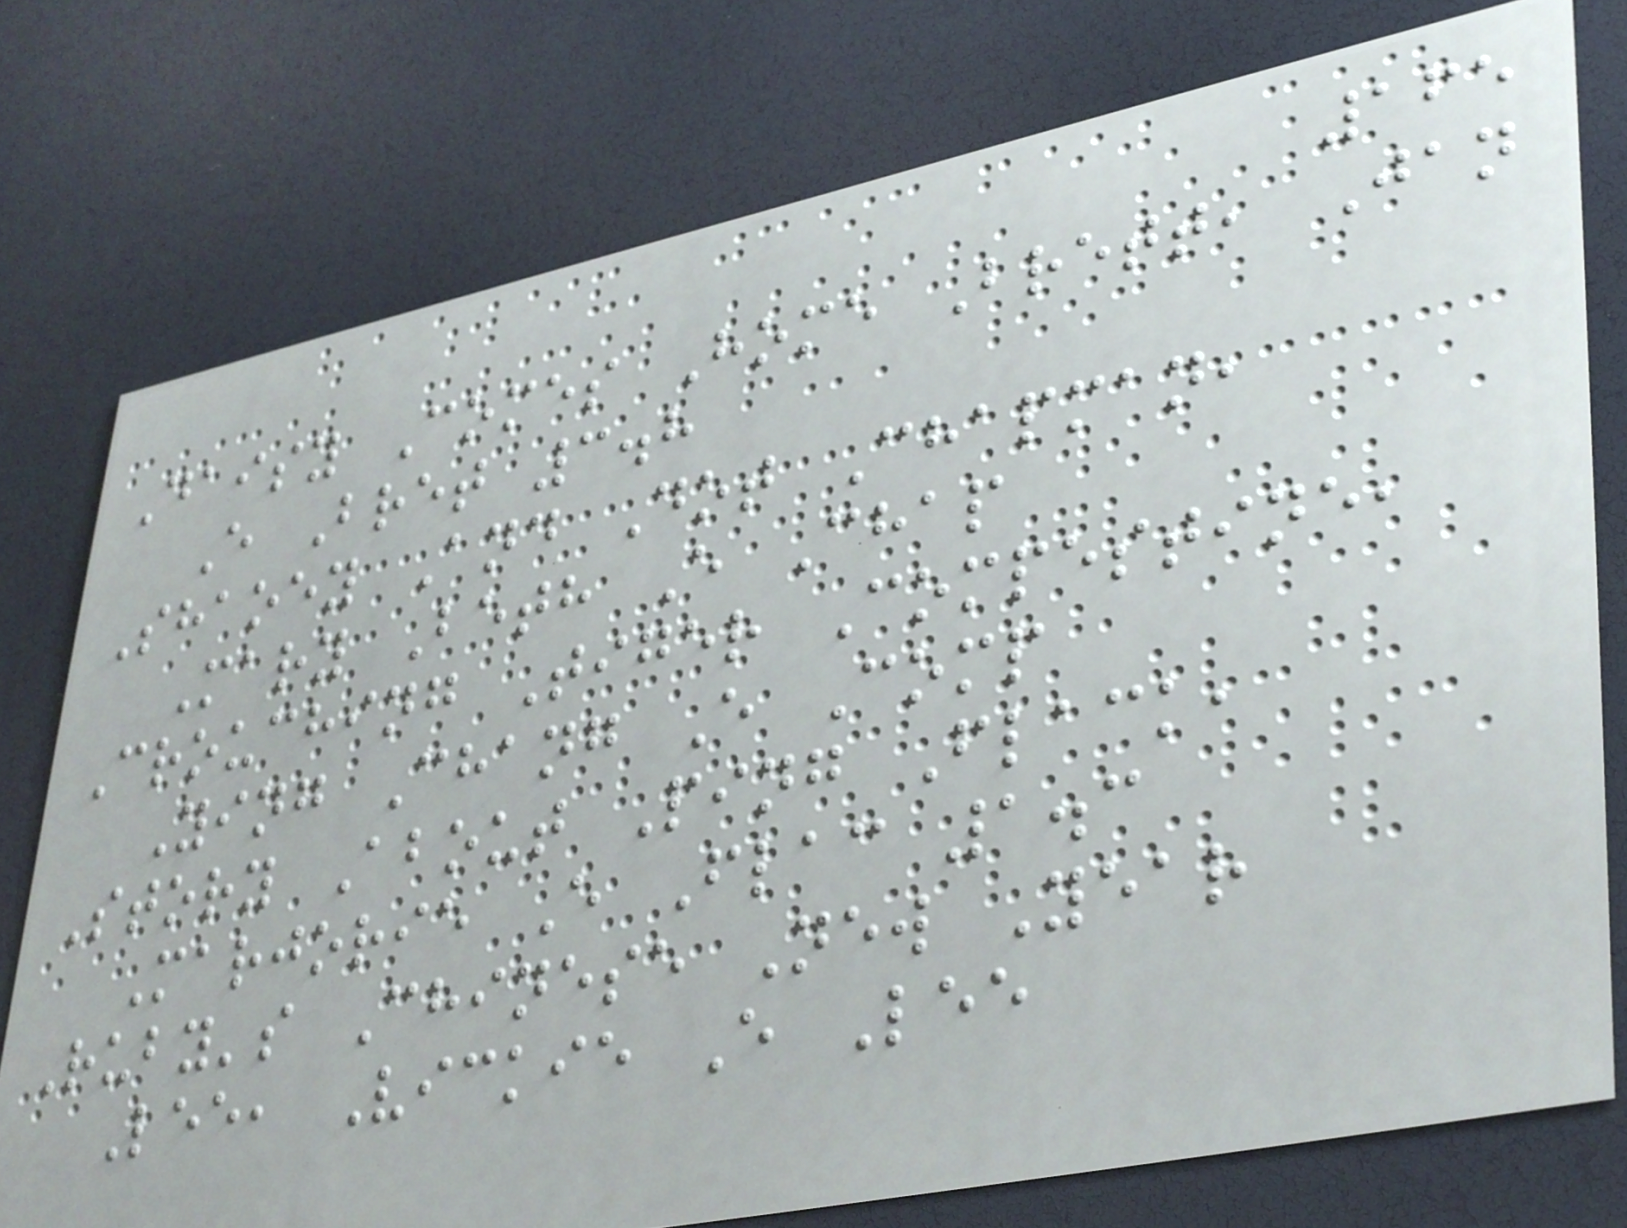165
Daisy Comes Home Brett, Jan
E Bret 3.8
Shaoey And Dot Chapman,
Mary Beth E Chap
Crouching Tiger Compestine,
Ying Chang E Comp
Story About Ping Flack,
Marjorie E Flac 1.3
Ruby's Chinese New Year
Lee, Vickie E Lee
